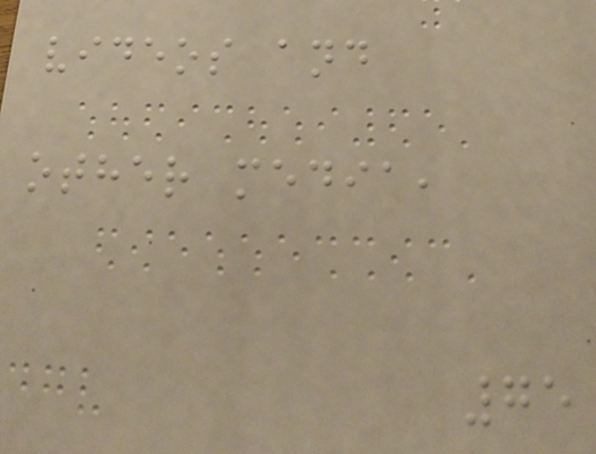videos and
other media,
75
